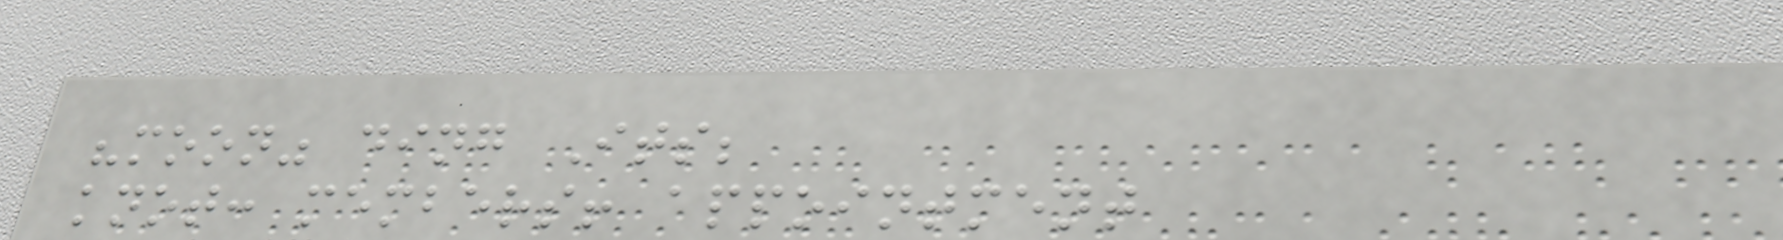"moon" ding Its;
knot: members! appointment
